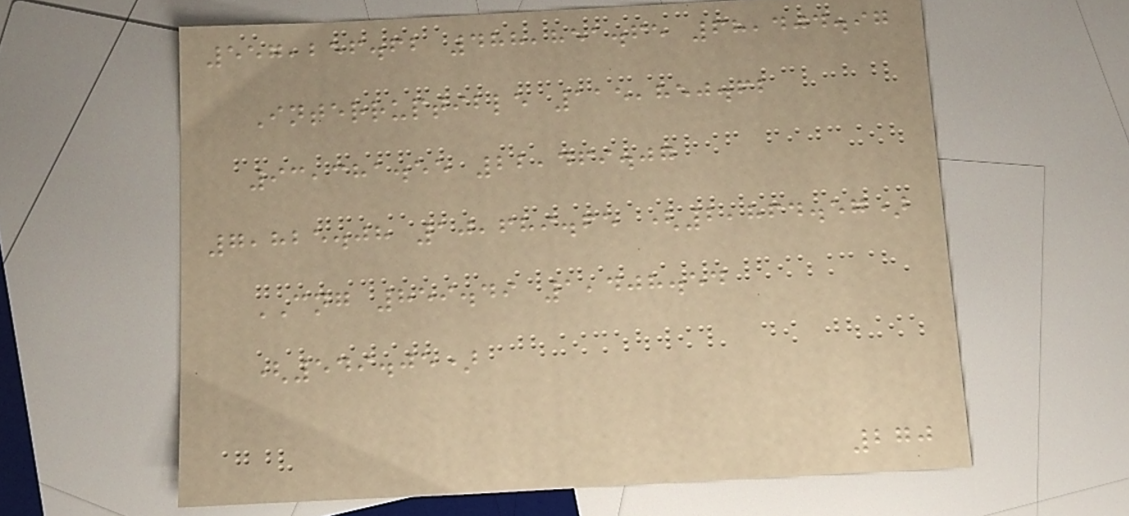557,256.62 488,851.65 68,404.97
Interruptible 115,850.62
93,381.55 22,469.07
7,825.08 10,689.65 (2,864.57)
CNG 859.49 1,408.54
(549.05)
270
